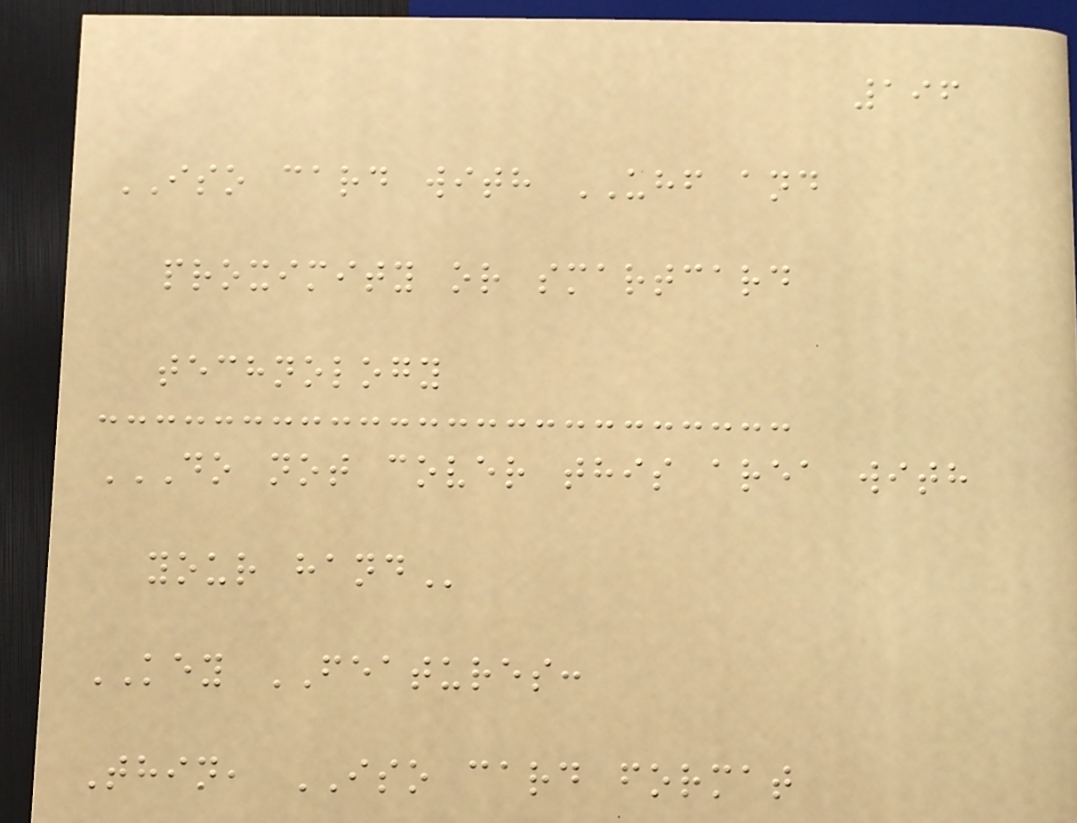196
ISO card with UHF and
proximity or smartcard
technology
DO NOT COVER THIS AREA WITH
YOUR HAND
KEY FEATURES:
Thin, ISO card format
